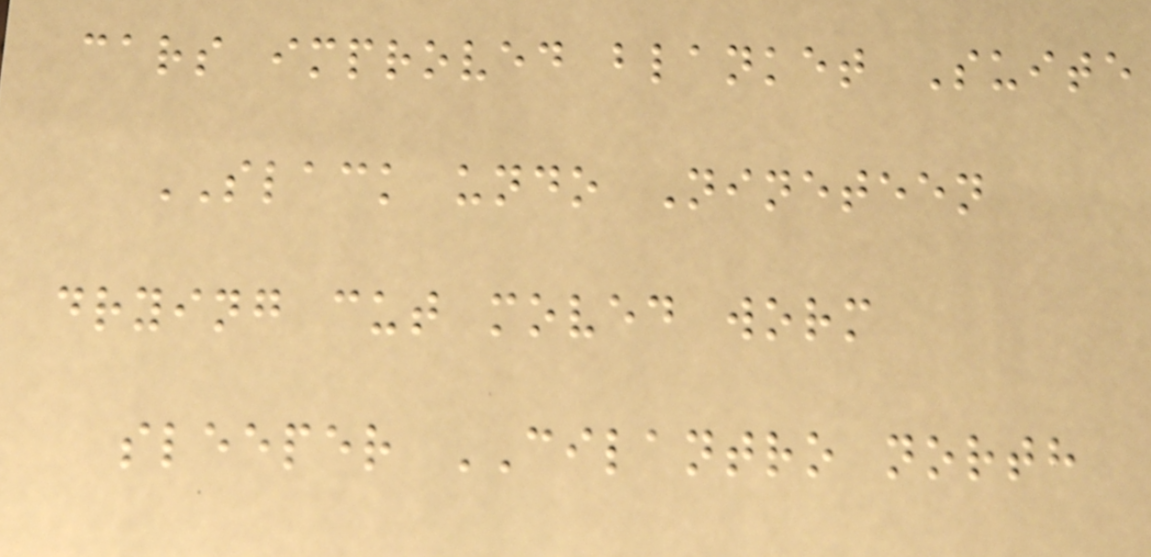cars improved blanket Suite
SLACK undo Nineteen
drying cut moved worm
sleeper CILANTRO north
